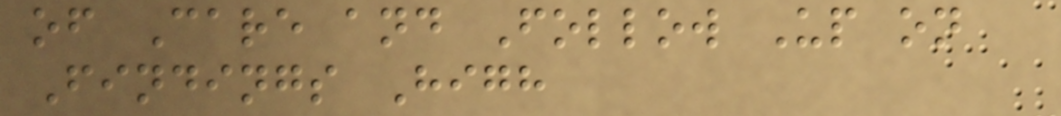of Care and Follow Up on
Findings High
